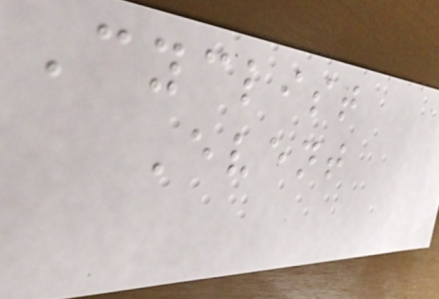Cyclist
Event
